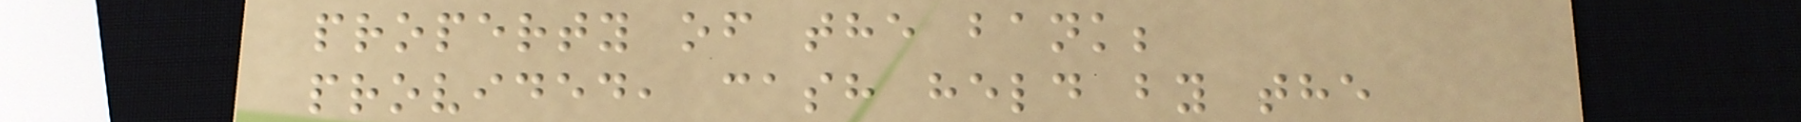property of the bank;
provided, cash held by the
